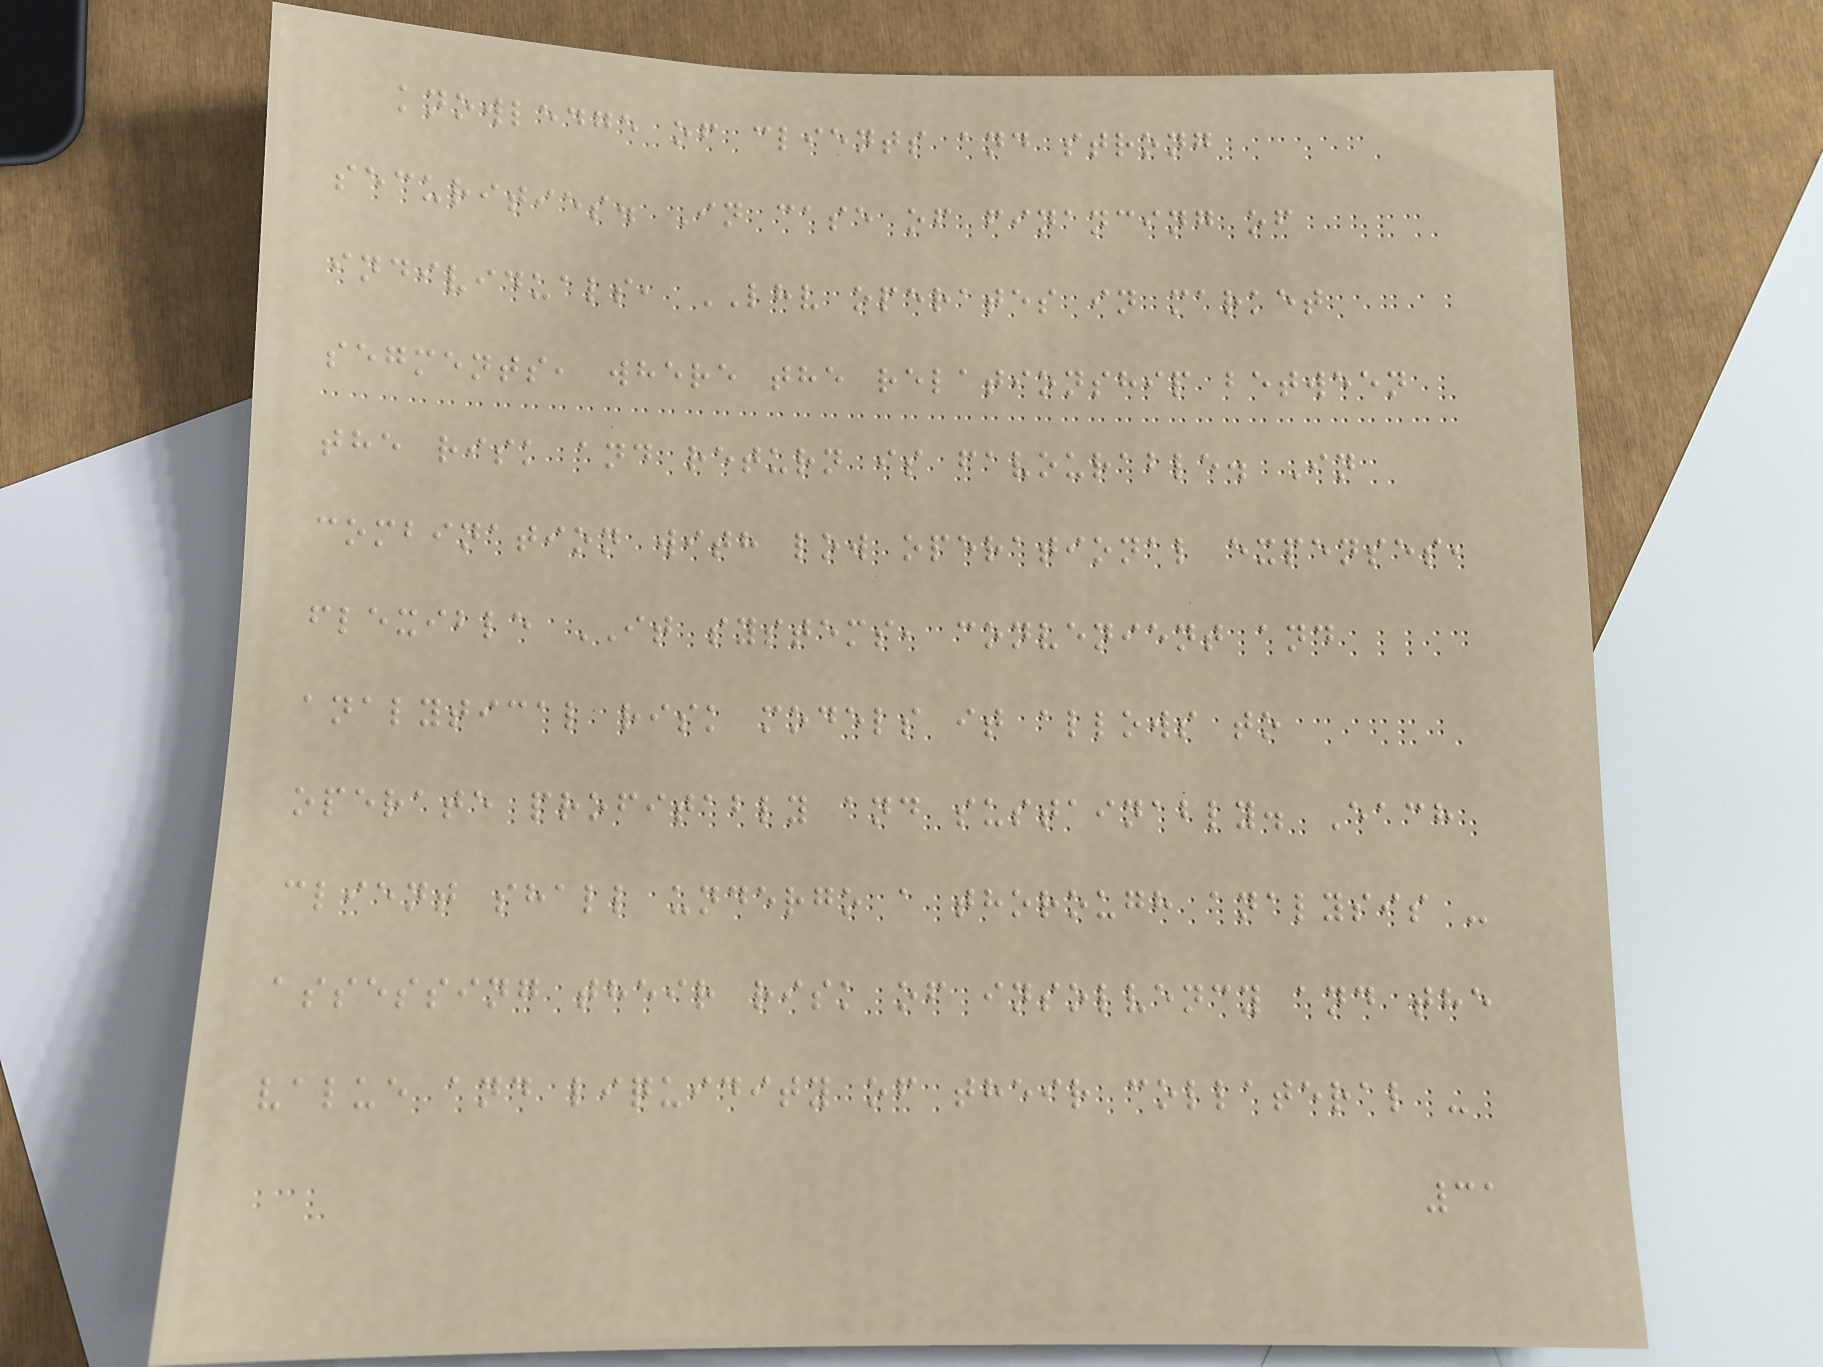knowledge of clients and strong
securities. In case of financing of
individuals, LHV operates in market
segments, where the relationship between
the risk and return is favourable. In
combination with low operational expenses,
flexible IT systems, convenient and
analytical risk models it allows to
operate profitably and sustainably. Each
client shall undergo a thorough analysis -
assessing their risk of insolvency and the
value and liquidity of their collateral -
31
